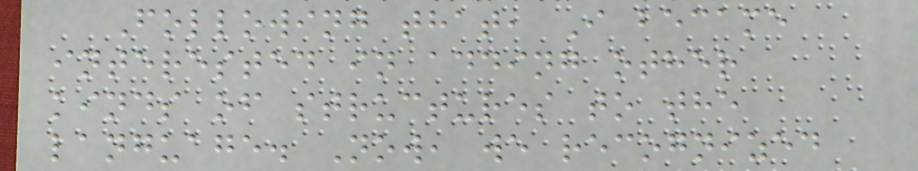Following that, I became
interested in adding other
kinds of structures to the
language. Now, we recognized
